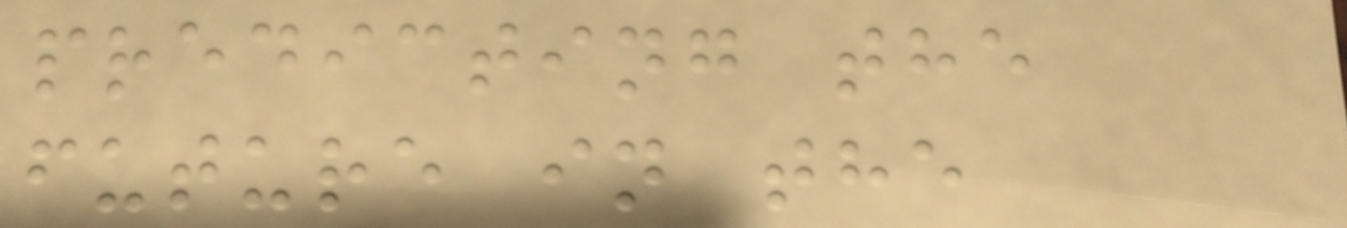predicting the
future in the
